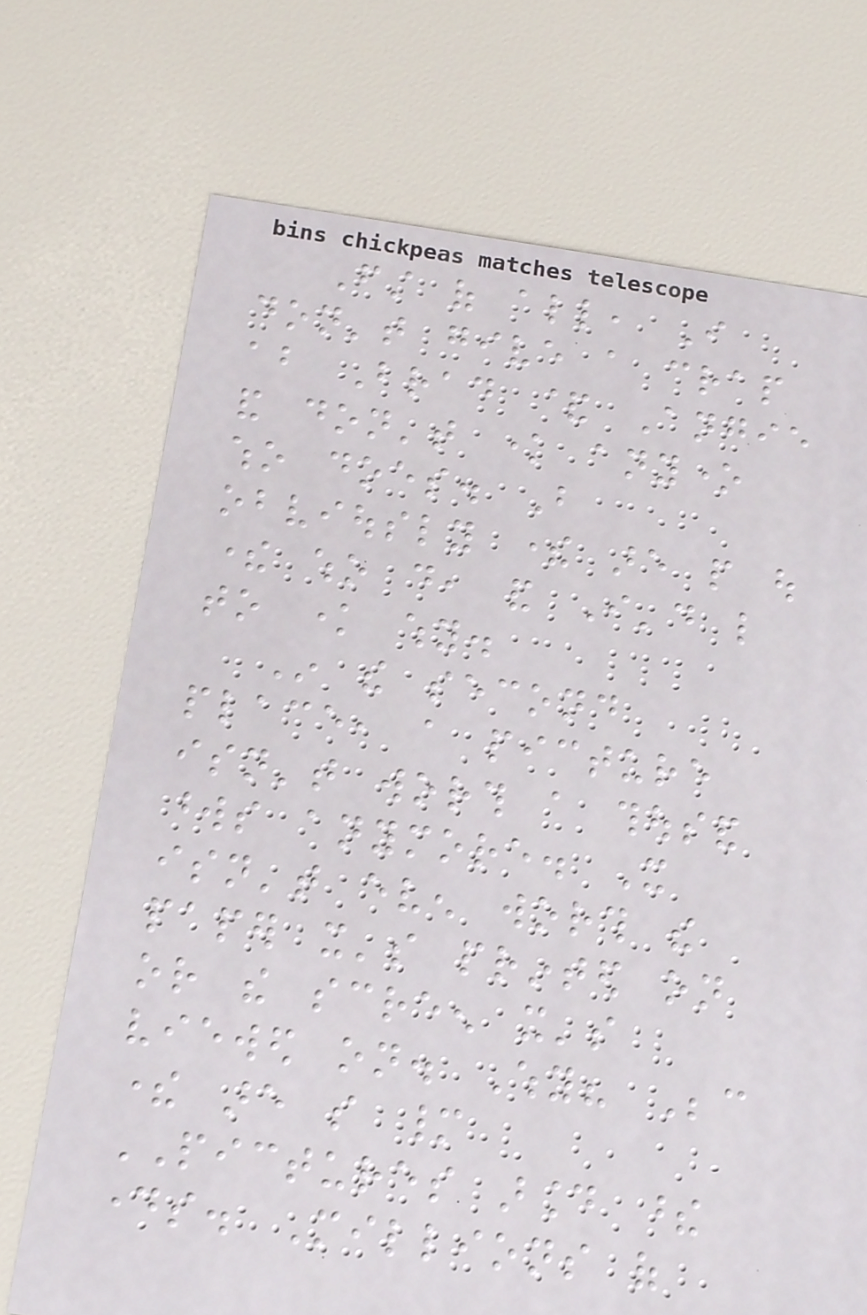First of all, I
don't give a crap
about Brad & Angie
and don't know anyone
who does. But
obviously there are people out
there who do, and I'd like
to know why.
In the second
place, a picture
isn't worth a thousand
words anymore. It
isn't even worth the
paper it's printed on
or the screen it's
viewed on. Why? Because
there are so many
PICTURES around these
days. Millions of
